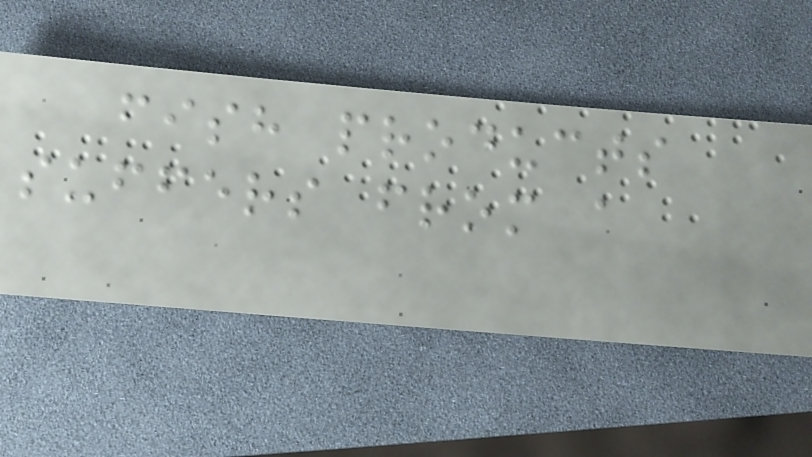fish products
suffers from a
